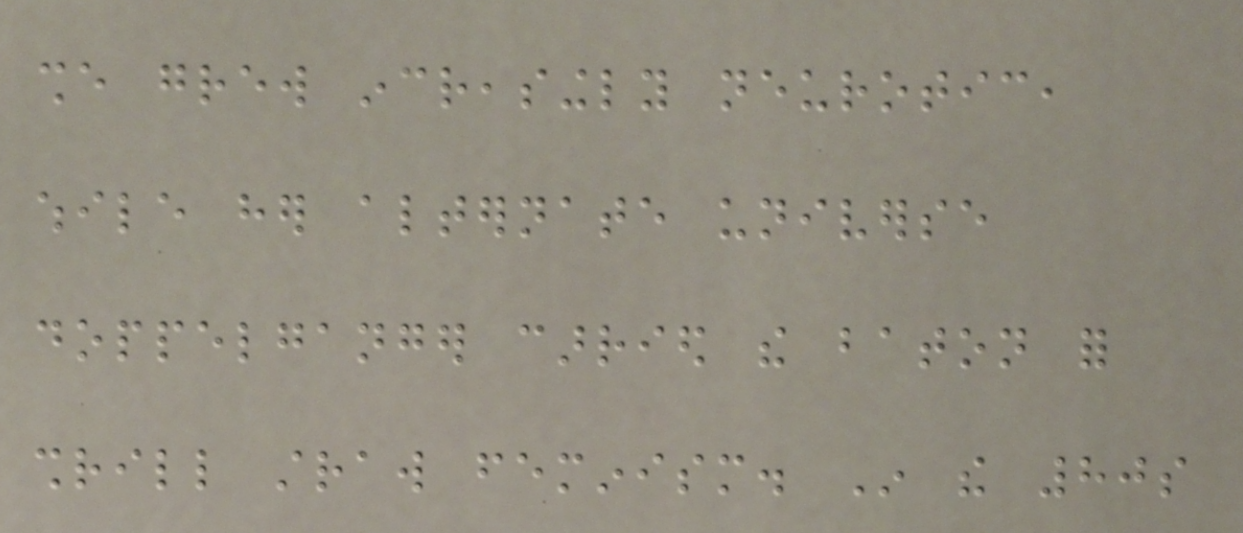she grew increasingly neurotic,
while her alternate universe
doppelganger carried the baton for
shrill straw feminism. In the 80s
